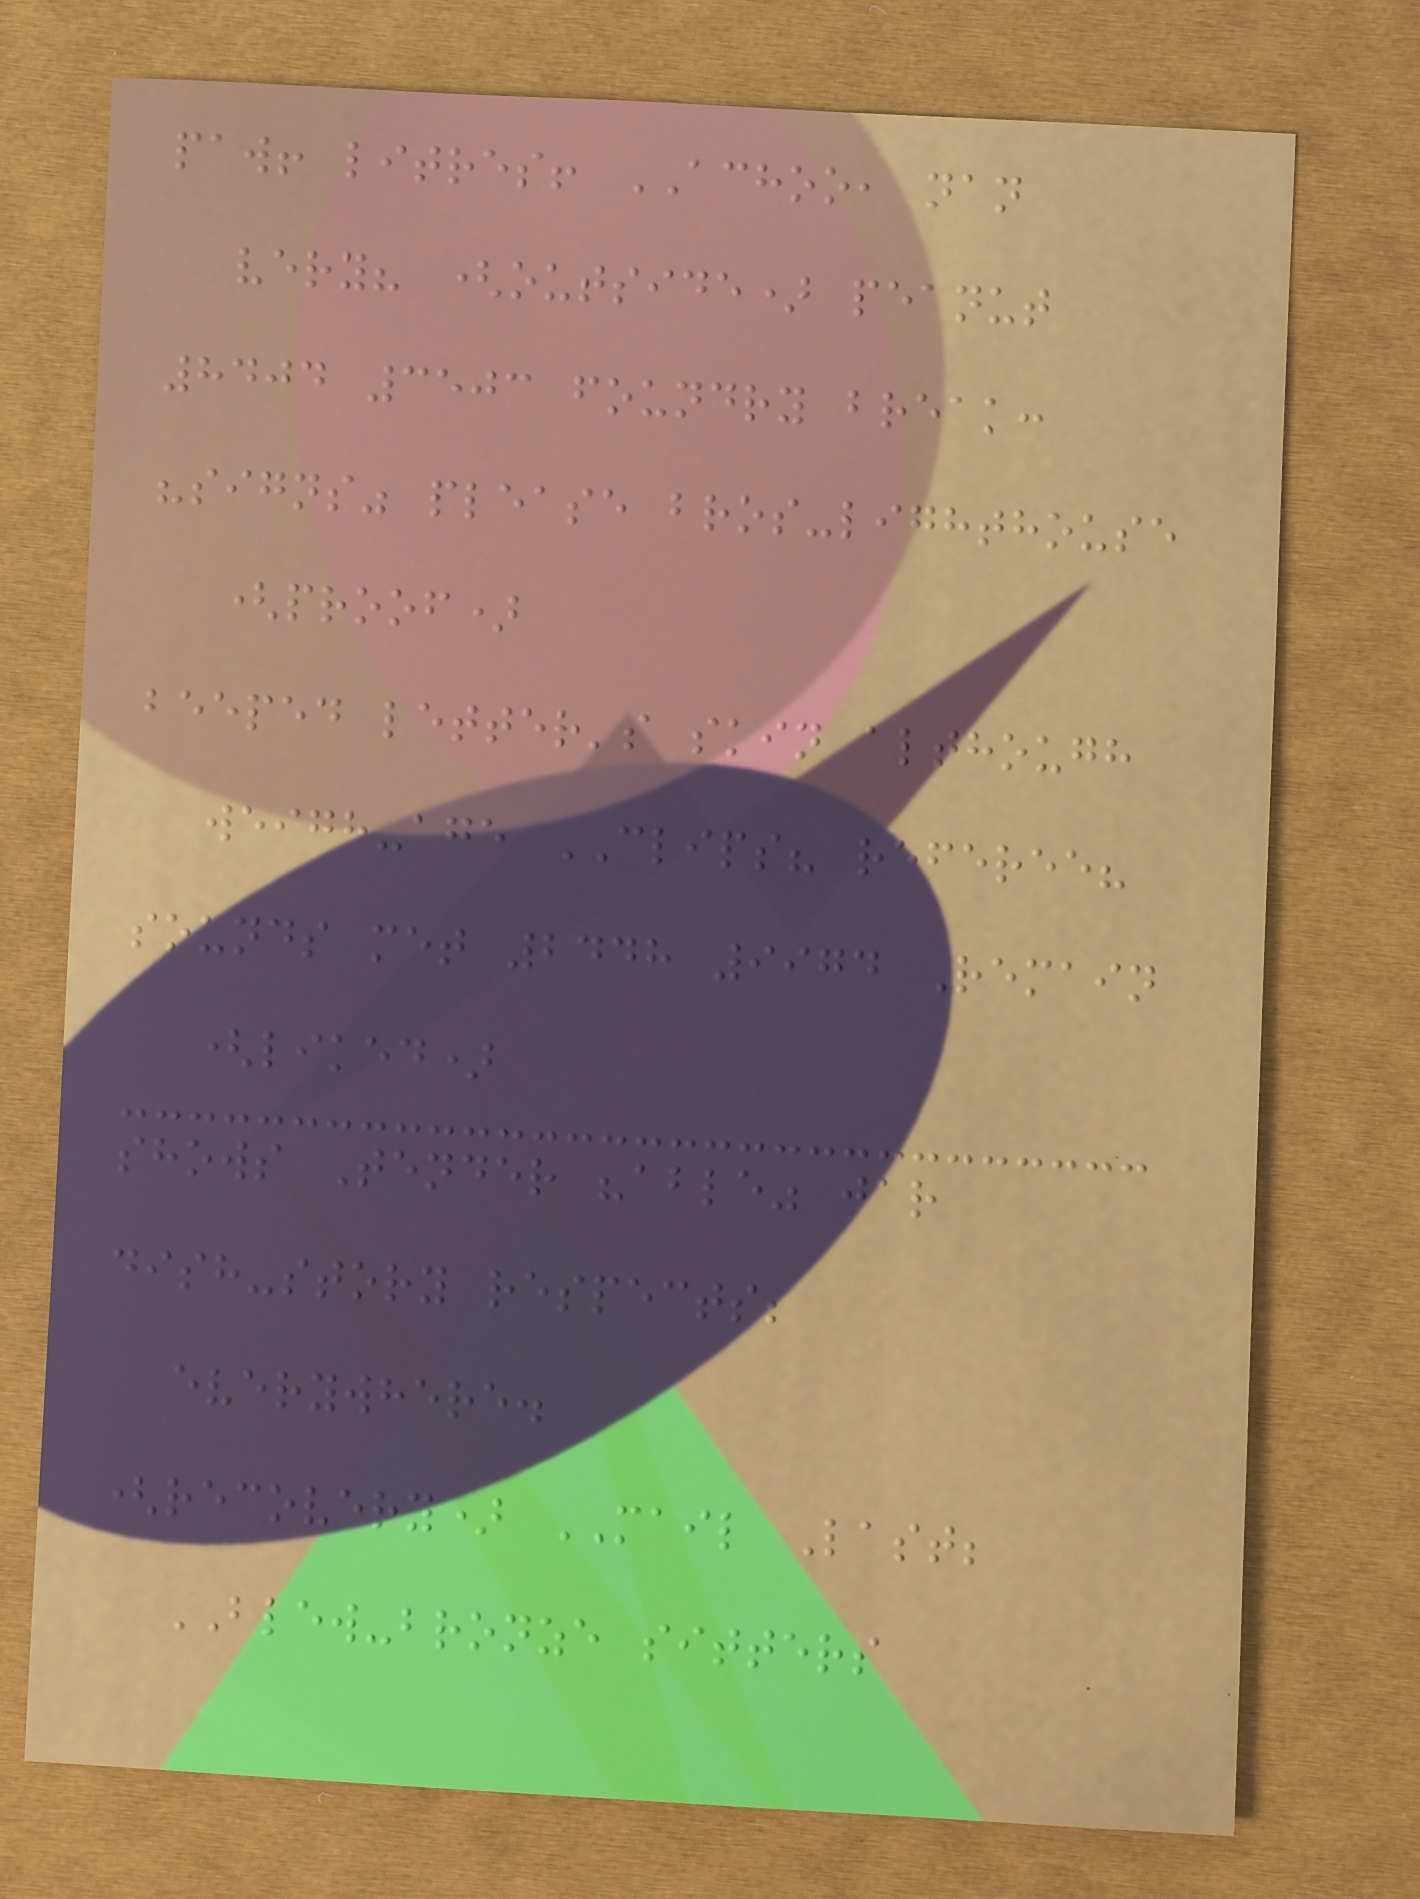paw! litres! ACHOO, nan
very? (outside) peanut
8404 3503 foundry break:
"signs" please bros-lighthouse
(proof)
beeped letter's skin although
weigh-age CLIPS? referee?
sounds met 2448 9974 Remain
(liked)
shows Tender "able" jar
dish-story respects;
everywhere.
(recovery) MAIL Last;
BLEW-bronze sitters
